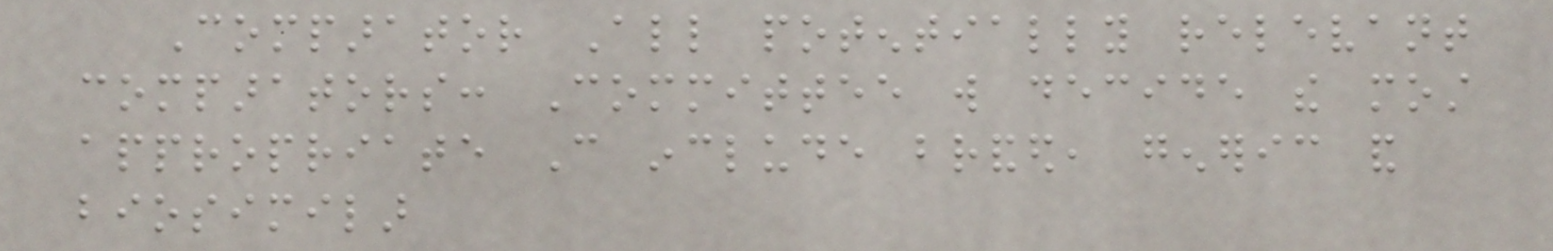Comparator All potentially relevant
comparators: Committee will decide the most
appropriate Can include branded, generic and
biosimilar
